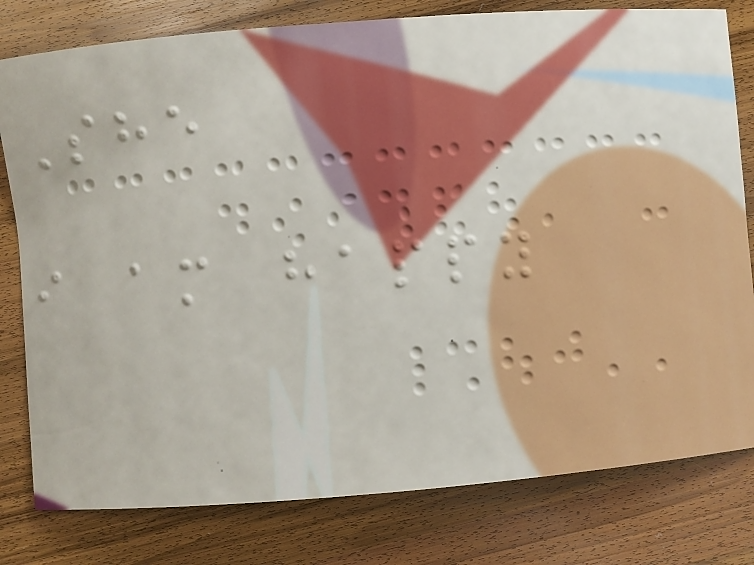She
i am happy
